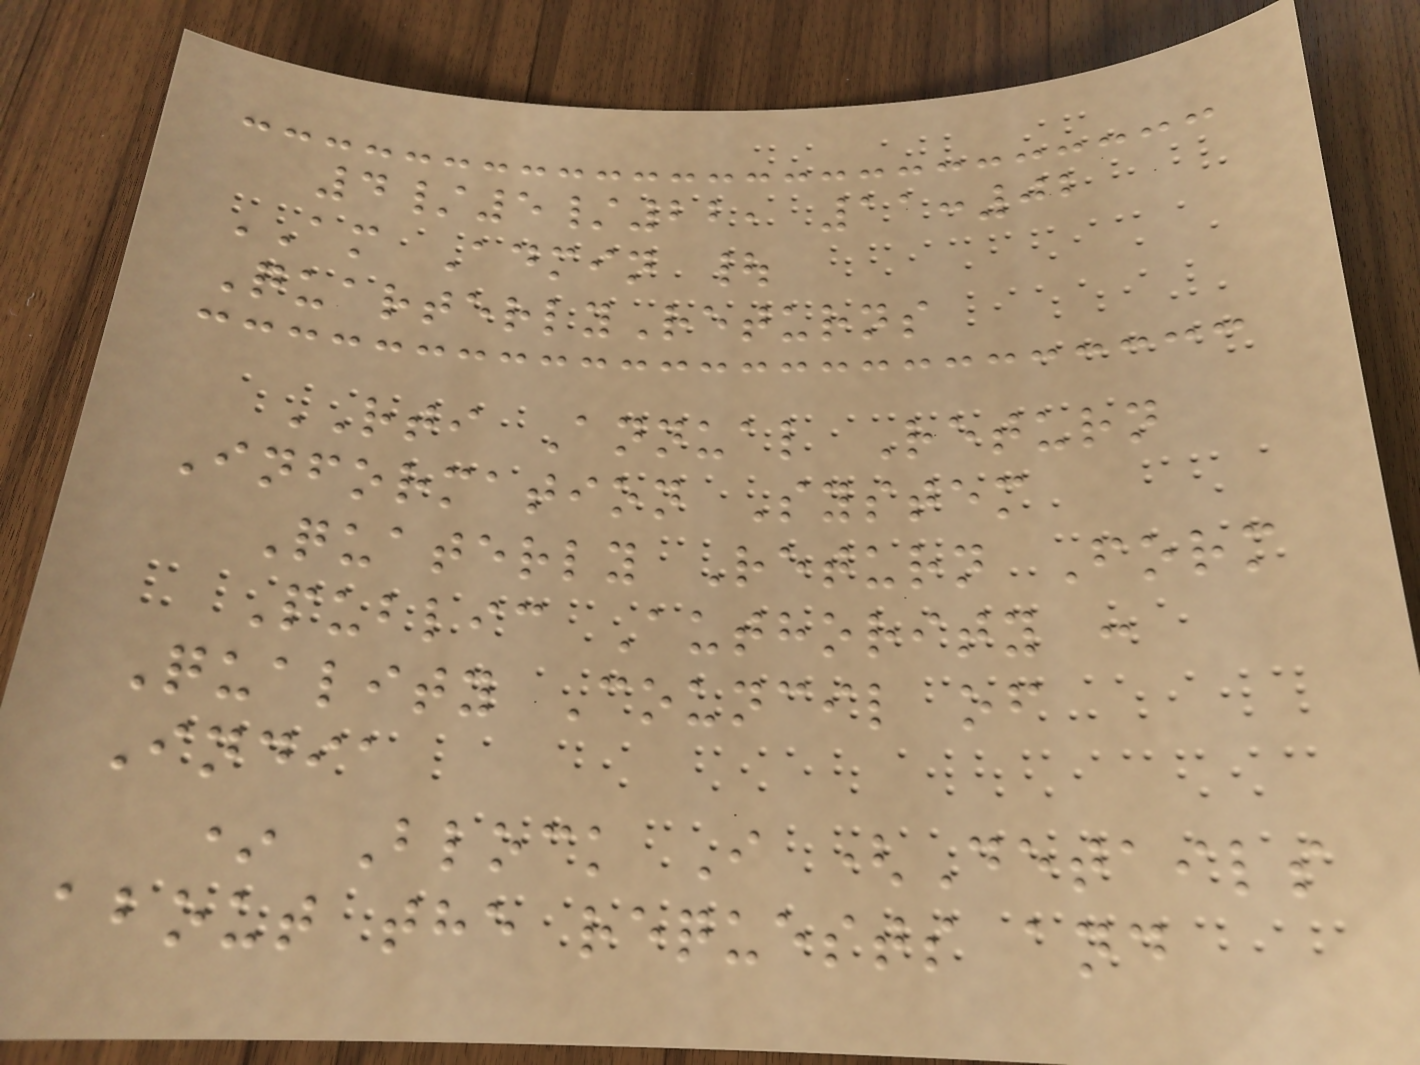4/5/22, 11:02
AM Admin |
QuarterlyReturns
RTI Annual Return
Information System
Quaterly Return Form
Public Authority :
Quality Council of
India
* Block I (Details
about the requests and
